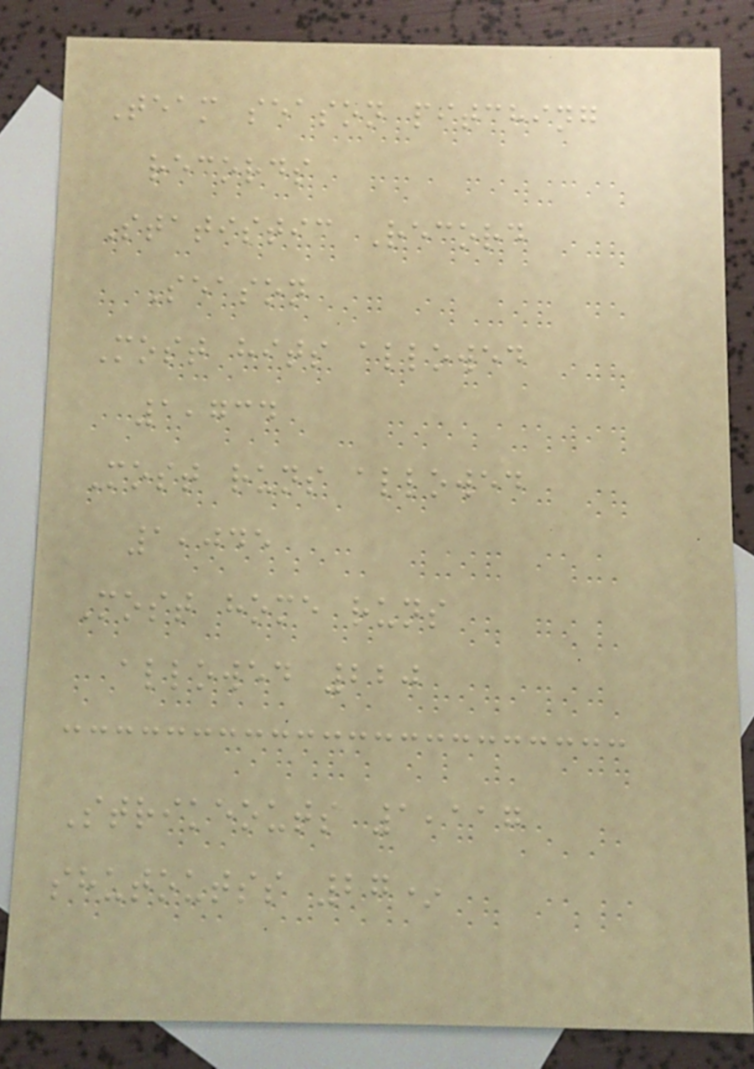Team season pitching
records
Statistic Record
Season
Most hits allowed
1,734
Most runs allowed
1,045
Most home runs
allowed 220
Strikeouts 1,117
shutoutss 27*
